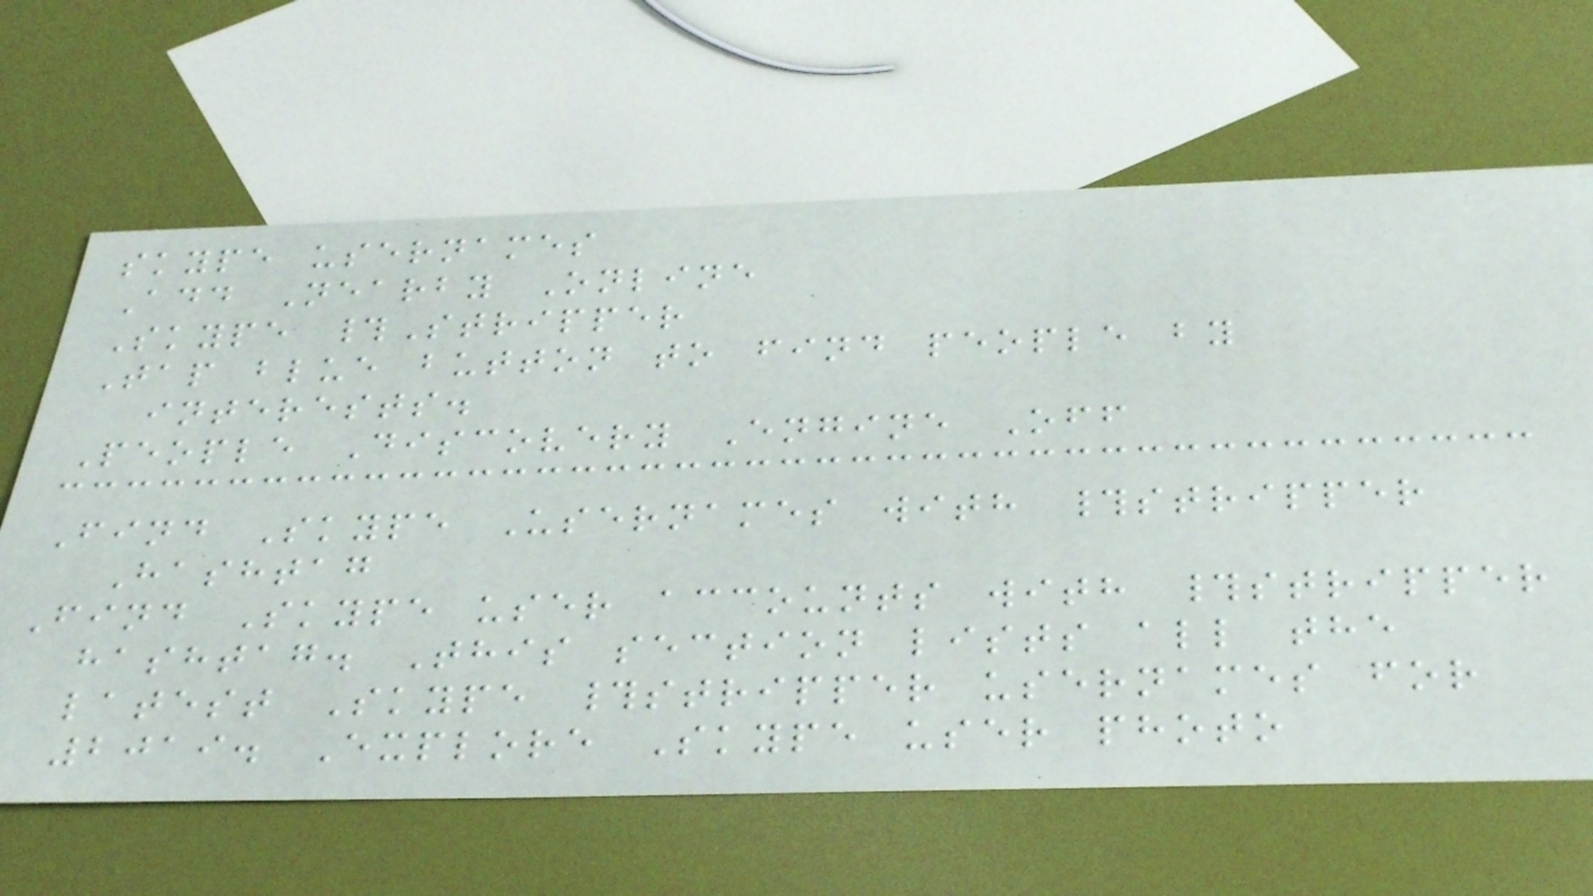skype usernames
Add Nearby Online
Skype #Stripper
Tap blue button to find people by
interests.
People Discovery Engine Off
Find Skype Usernames with #stripper
Hashtag
Find Skype user accounts with #stripper
hashtag. This section lists all the
latest Skype #stripper usernames for
2019. Explore Skype user photo
